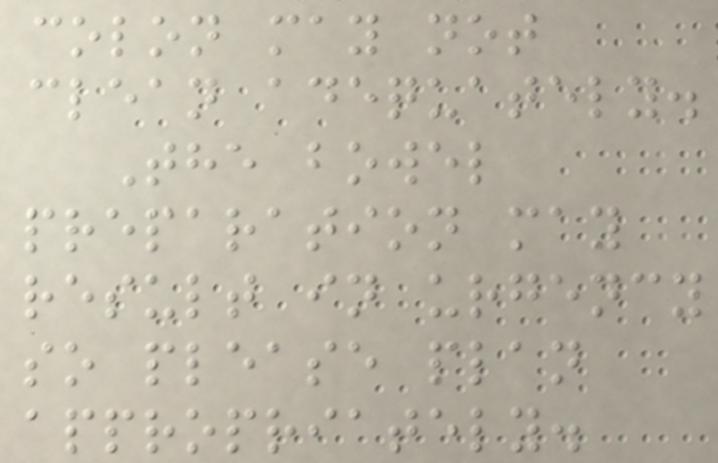colon may not
clean adequately.
The bowel
preparation may
result in urgency
so please plan
appropriately.
